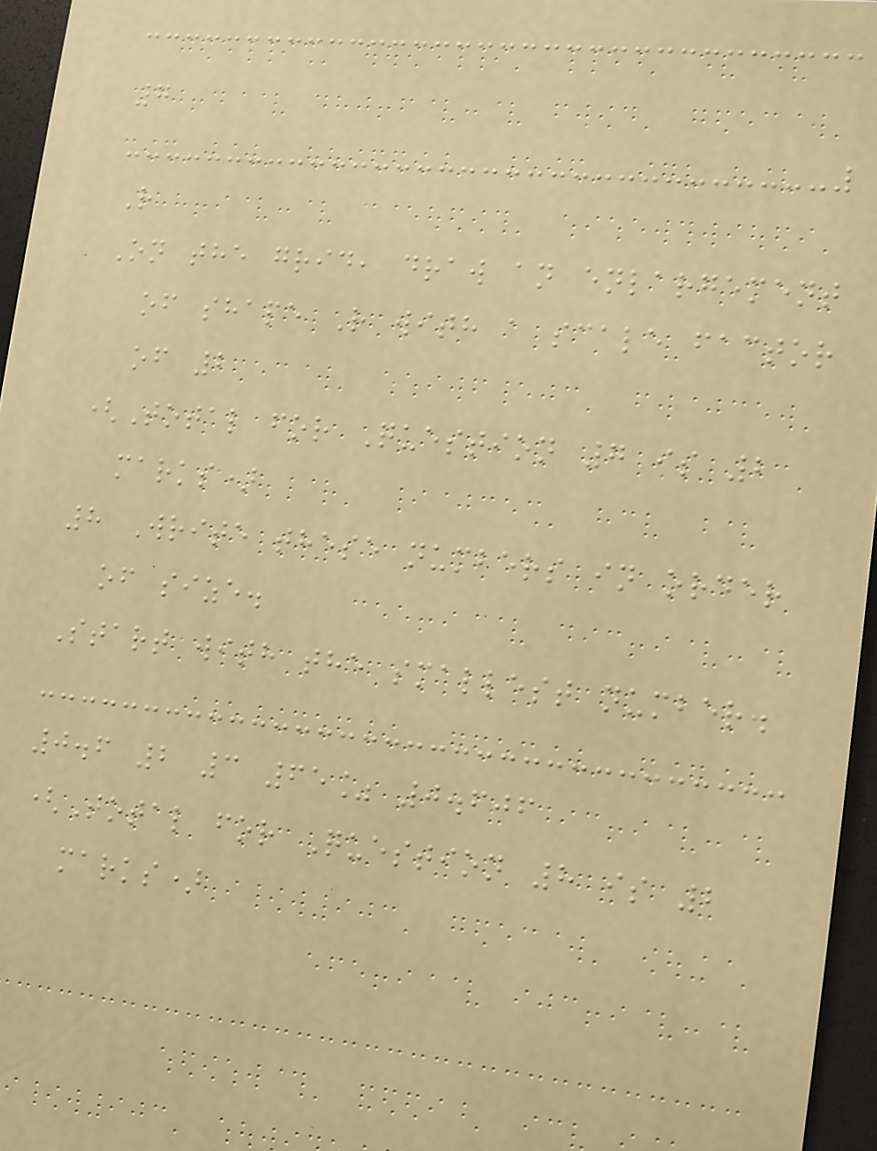7
R
On the grid, draw an enlargement
of shape R with a scale factor
of 2
(Total for Question 7 is 2
marks)
8 Write these numbers in order
of size.
Start with the smallest number.
0.6 2 3 65% 0.606
(Total for Question 8 is 2
marks)
